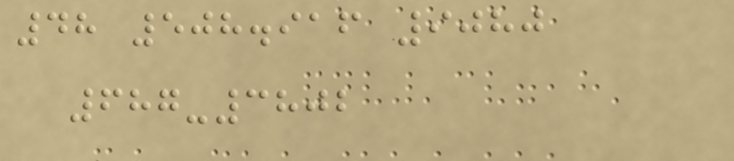48 508.916 9080
687-3802
